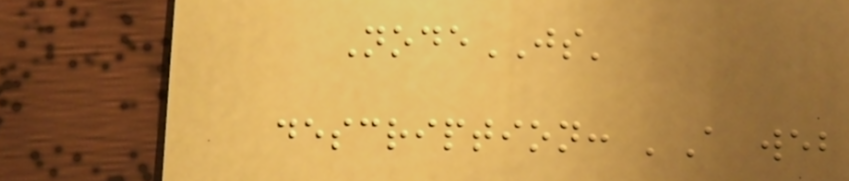NodeJS'
description: 'A web
